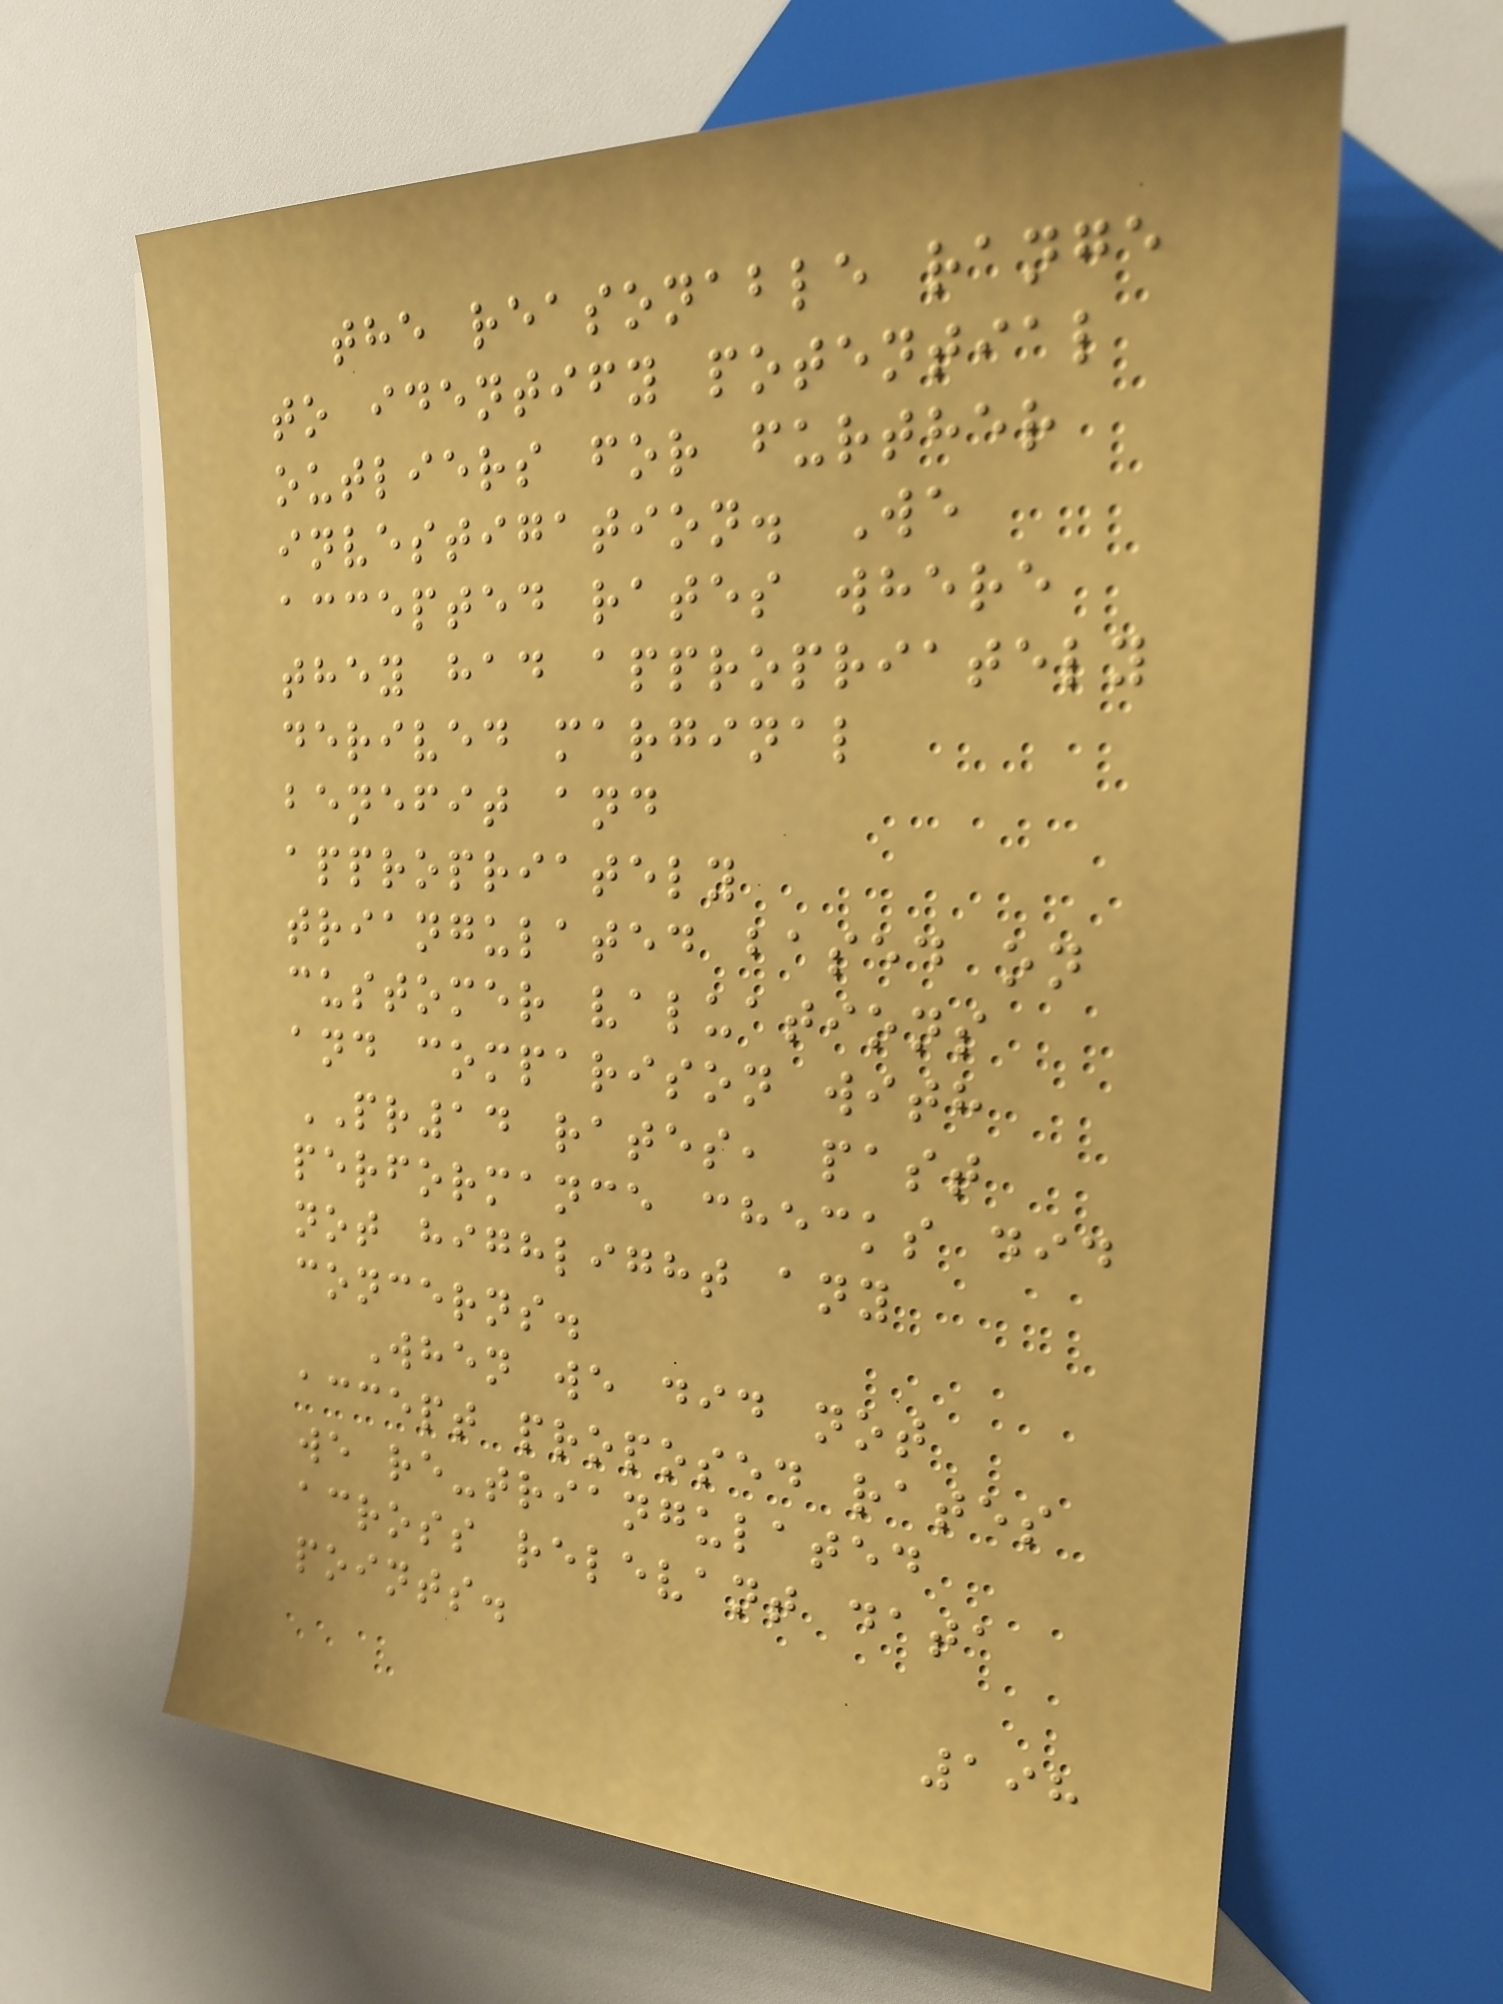the reasonable range
to identify potential
outliers for further
investigation. We
accepted rates where
they had appropriately
derived marginal
benefit and
appropriately
triangulated based on
customer valuations
and comparison with
PR14 rates, past
performance checks did
not highlight any
concerns.
When we did not
accept proposed rates
we re-triangulated
across relevant data
points.
198
